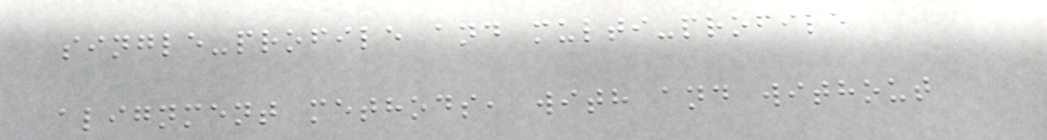single-profile and multi-profile
alignment methods, with and without
